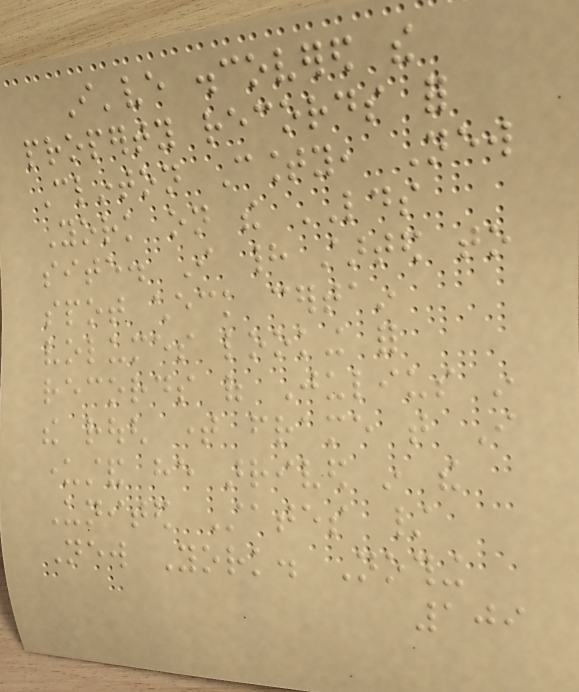I've discovered the
property records for
Clinton County, New
York on the LDS
site. I had started to
spot check certain
volumes looking for
records of Julius in
the rough time frame that I
understand he arrived in the
United States /
New York. Nothing
109
